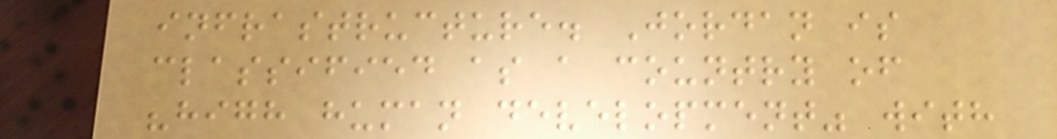infrastructure. Jordan is
classified as a country of
"high human development" with
